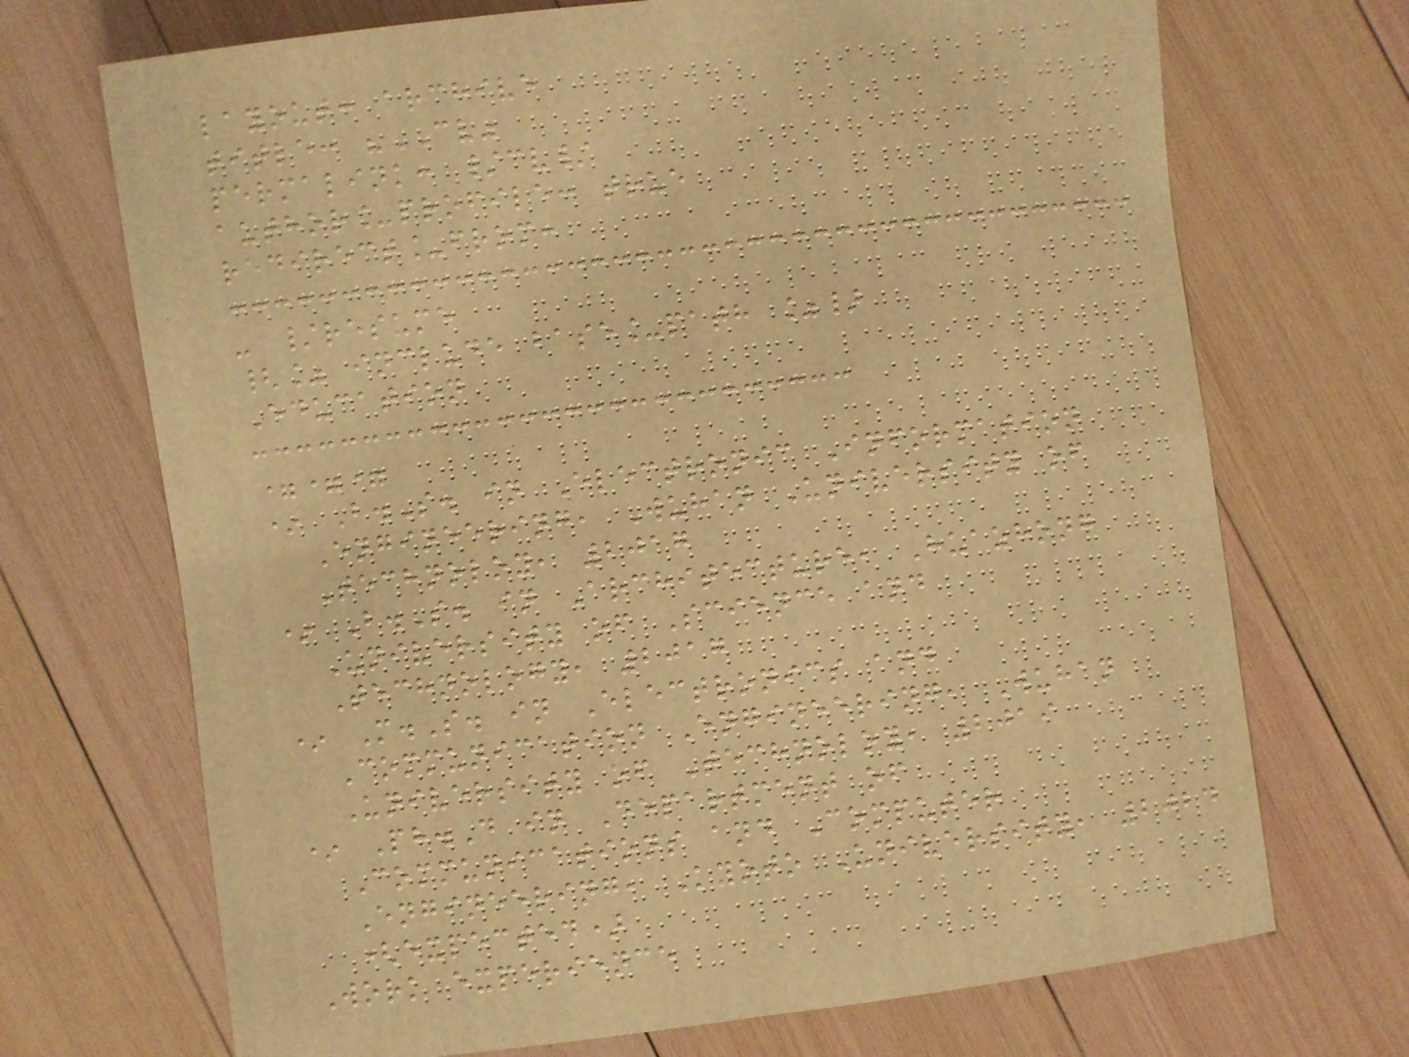layout: archive
title: "CV"
permalink: /cv/
author_profile: true
redirect_from:
- /resume
{% include base_path %}
Education
===
* B.S. in Electronic Information
Engineering, Wuhan University of
Technoloy, 2017
* B.S. in Architecture, Huazhong
University of Science and
Technology, 2017
* M.S. in Electronics and
Communication Engineering, Wuhan
University of Technoloy, 2019
* Ph.D in Department of
Communications and Computer
Engineering, Kyoto University, 2024
(expected)
Work experience
